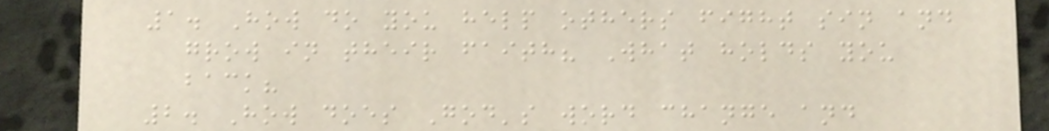1. How do you help others fight sin and
grow in their faith? What holds you
back?
2. How does God's word change and
